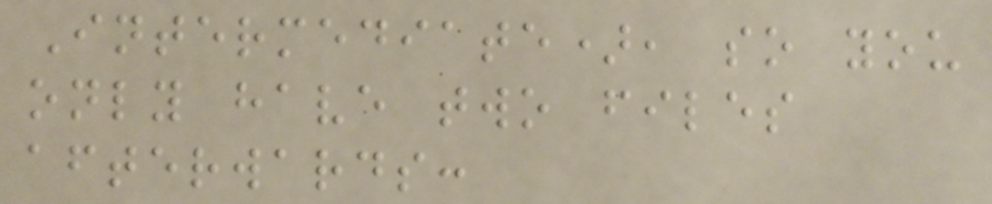Intermediate), so you
only have two files
afterwards:
